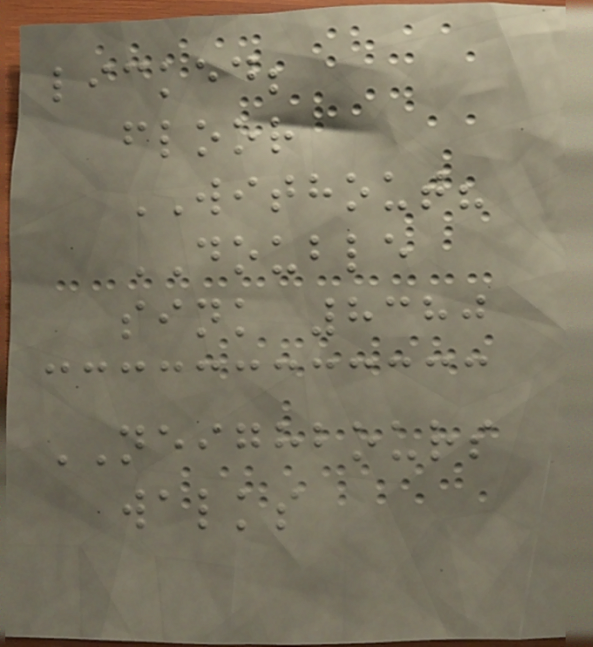licked;
floor
WITHOUT?
DOUBLE
sink 8380
NEIGHBOURS
walks
